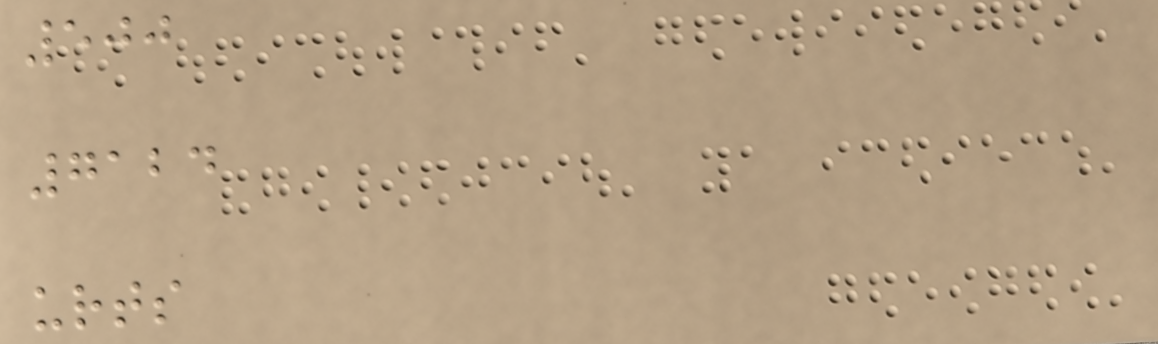500
7124
urts
